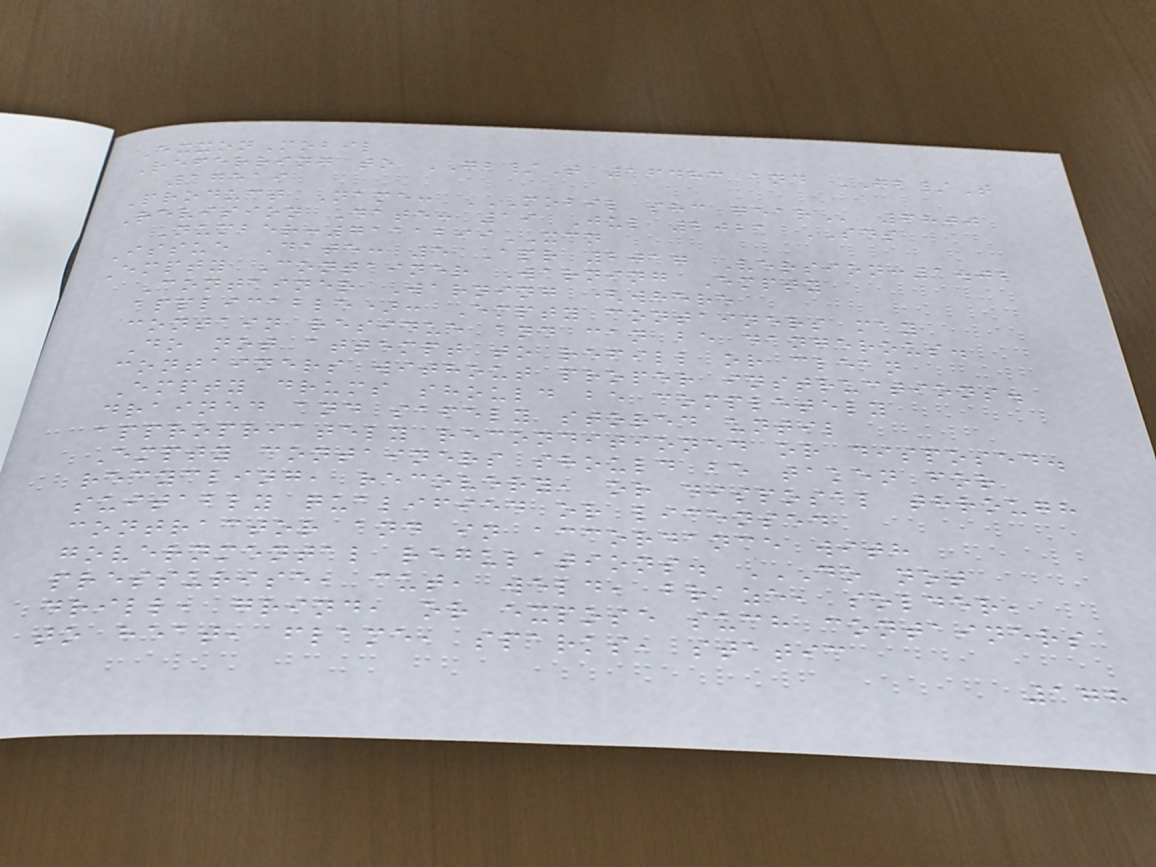ExxonMobil
Referring to GB/T 16483 and GB/T
17519
Product Name: MOBIL SHC GEAR 6800
Revision Date: 19 Jul 2021 SDS
Number:7111299XCN
Issue Date: 5 Apr 2017 Version:1.02
Empty Container Warning Empty
Container Warning (where
applicable): Empty containers may
contain residue and can be dangerous.
Do not attempt to refill or clean
containers without proper instructions.
Empty drums should be completely
drained and safely stored until
appropriately reconditioned or disposed.
Empty containers should be taken for
recycling, recovery, or disposal through
suitably qualified or licensed
contractor and in accordance with
governmental regulations. DO NOT
PRESSURISE, CUT, WELD, BRAZE, SOLDER,
DRILL, GRIND, OR EXPOSE SUCH CONTAINERS
TO HEAT, FLAME, SPARKS, STATIC
178
